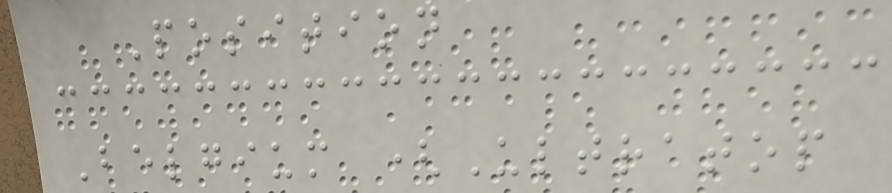Position
Belgium (Ultratop
